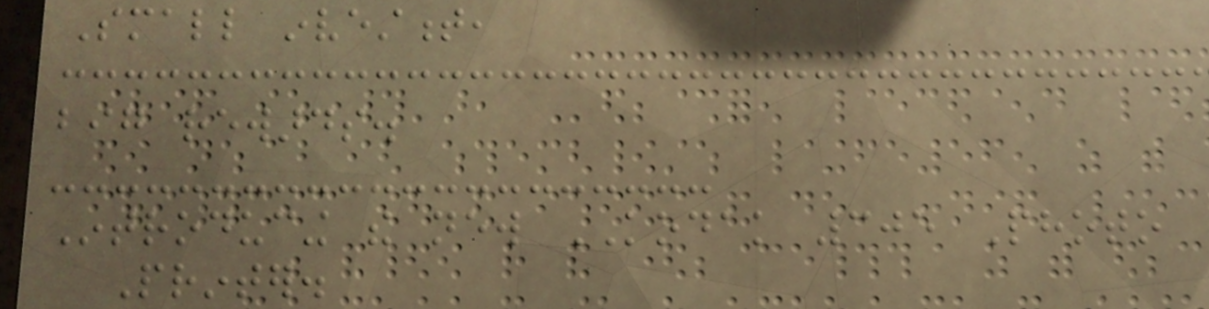Small investment,
big rewards.
Introducing the new KODAK 305 Photo
Printer.
